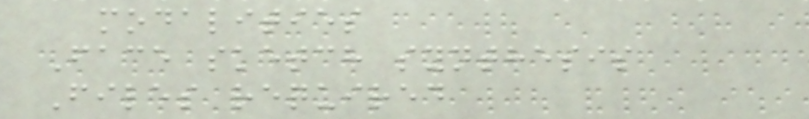modalities
Face sketch synthesis
Files required
